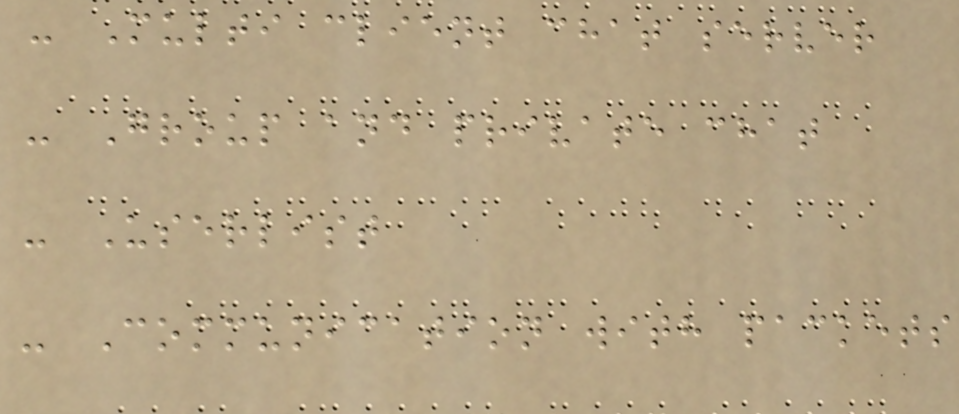- Multi client chat server
- Group and private chat
- Userlist
- Communication with packets
